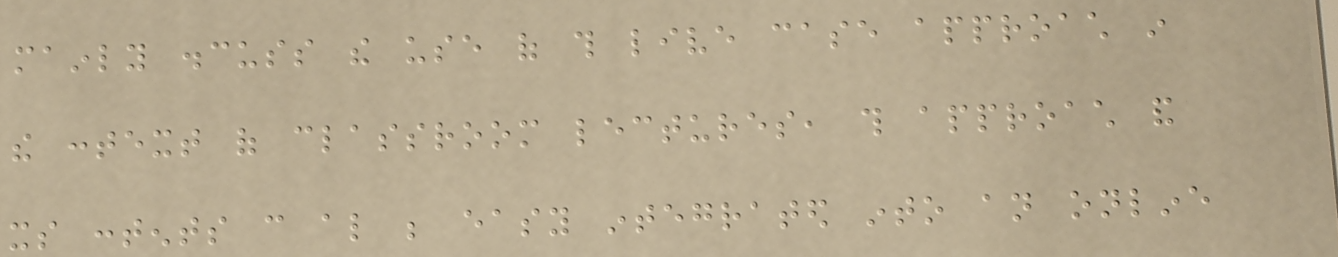mainly discuss the use of this live case approach in
the context of classroom lectures, this approach and
its contents can also be easy integrated into an online
